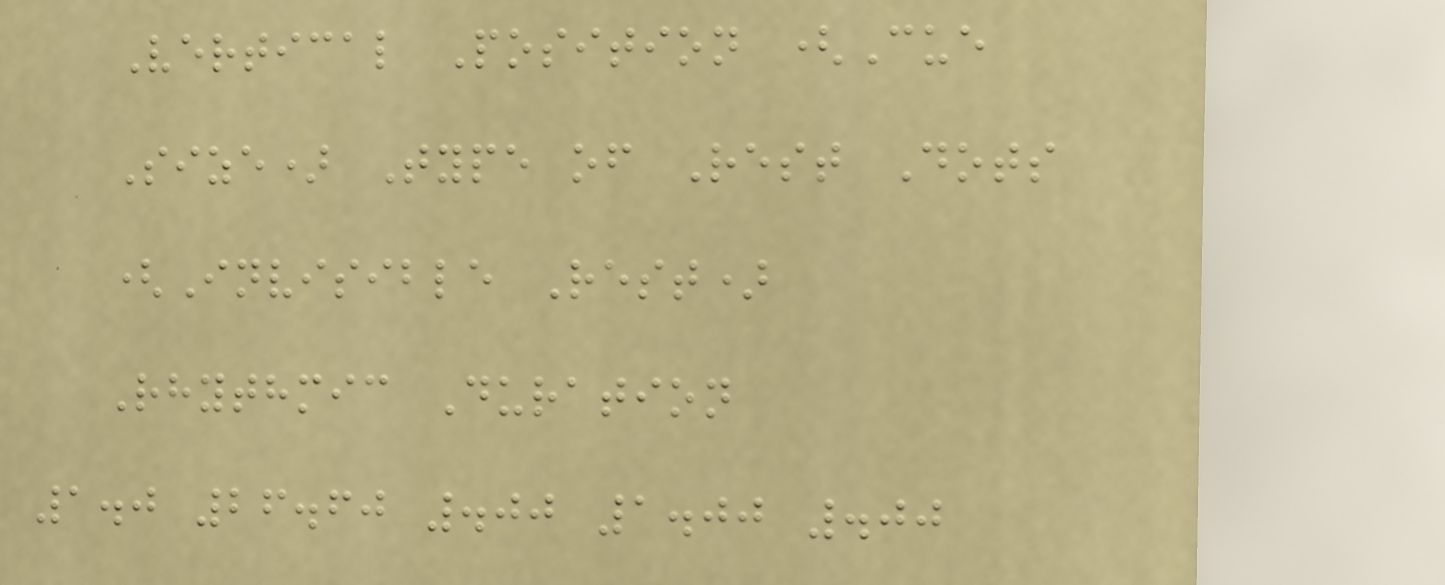Vertical Position (Cue
Size) Type of Rest Dots
(Invisible Rest)
Rhythmic Duration
1.0 26.60 .00 1.00 .00
